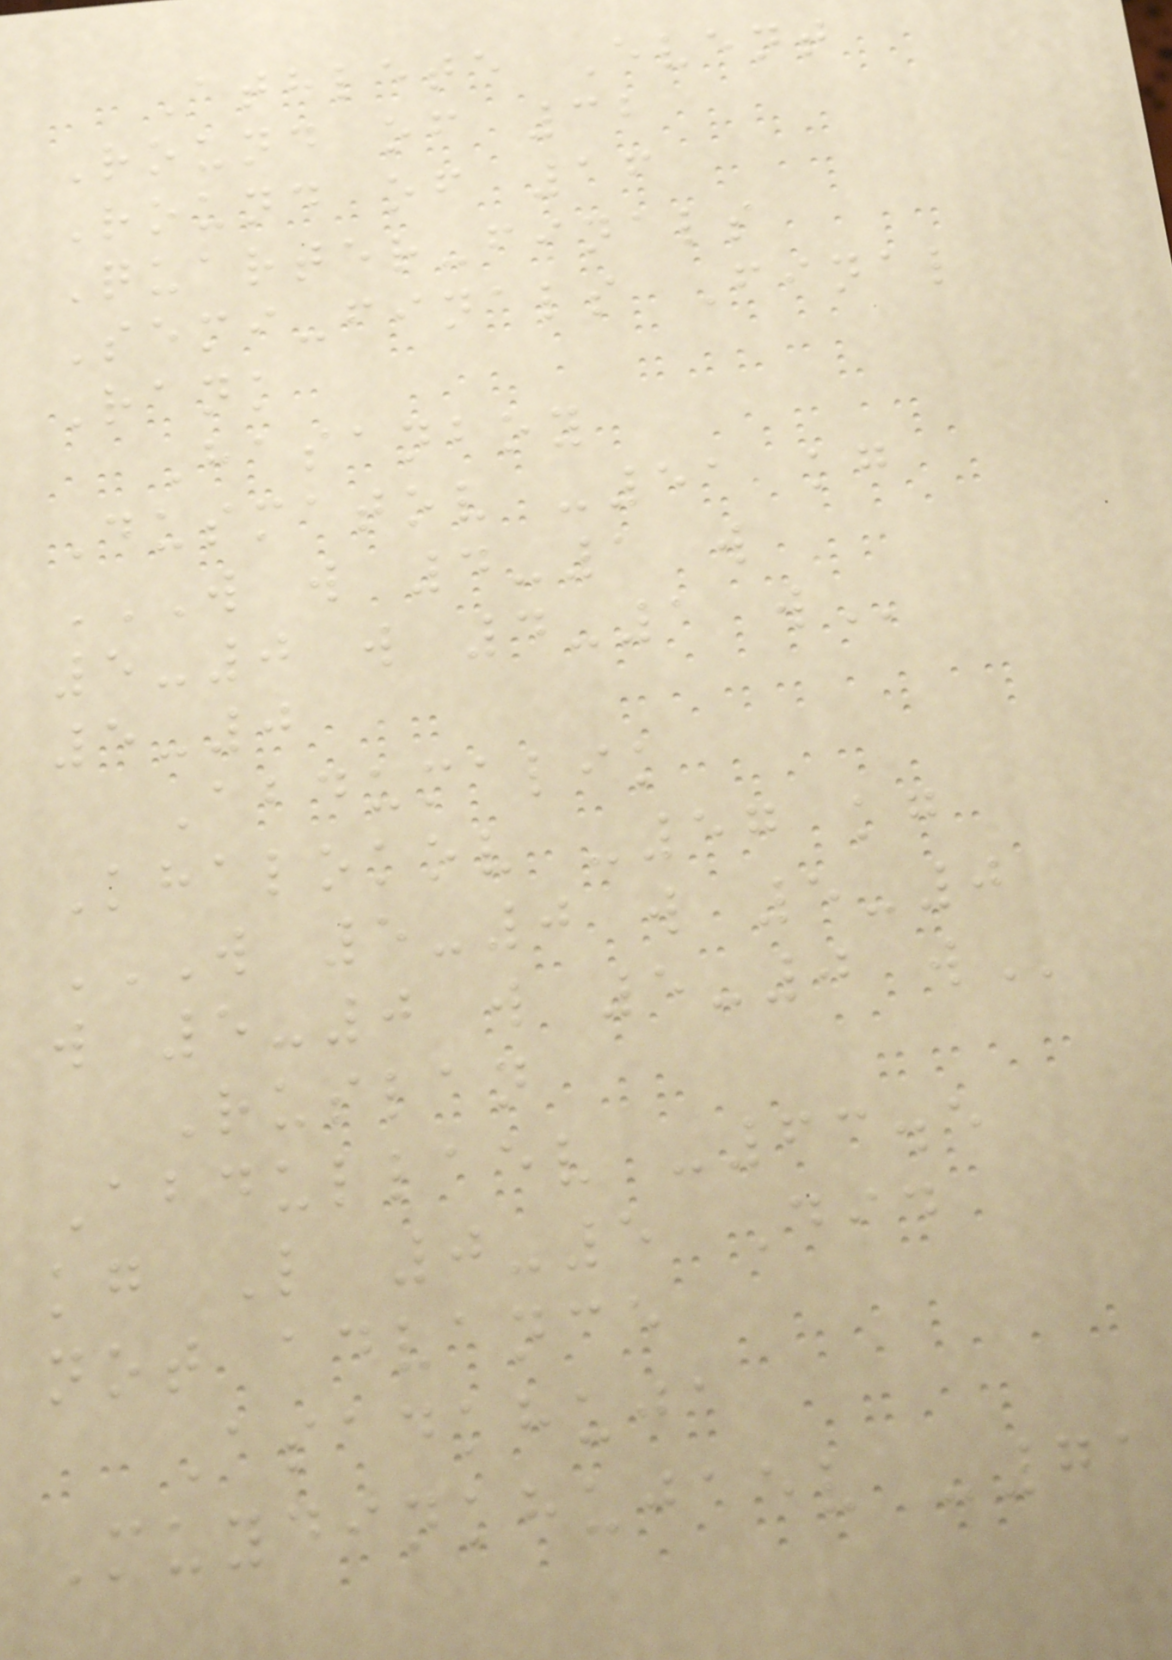Athlete Event
Round of 32
Round of 16
Quarter-finals
Semi-finals Final
Rank
Hasanboy
Dusmatov -51 kg
W W 4-1 W
5-0 W 4-1 W
5-0
Abdumalik
Khalokov -57 kg
W 5-0 W 5-0
W 5-0 W 5-0 W
Ruslan
Abdullaev -63.5
kg L 0-5 Did
not advance
Asadkhuja
Muydinkhujaev -71
